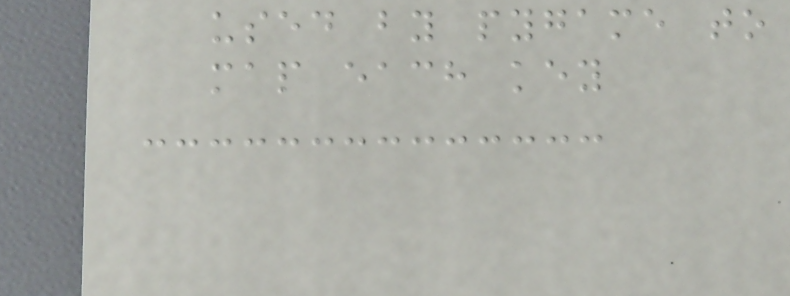used by pygame to
map each key
